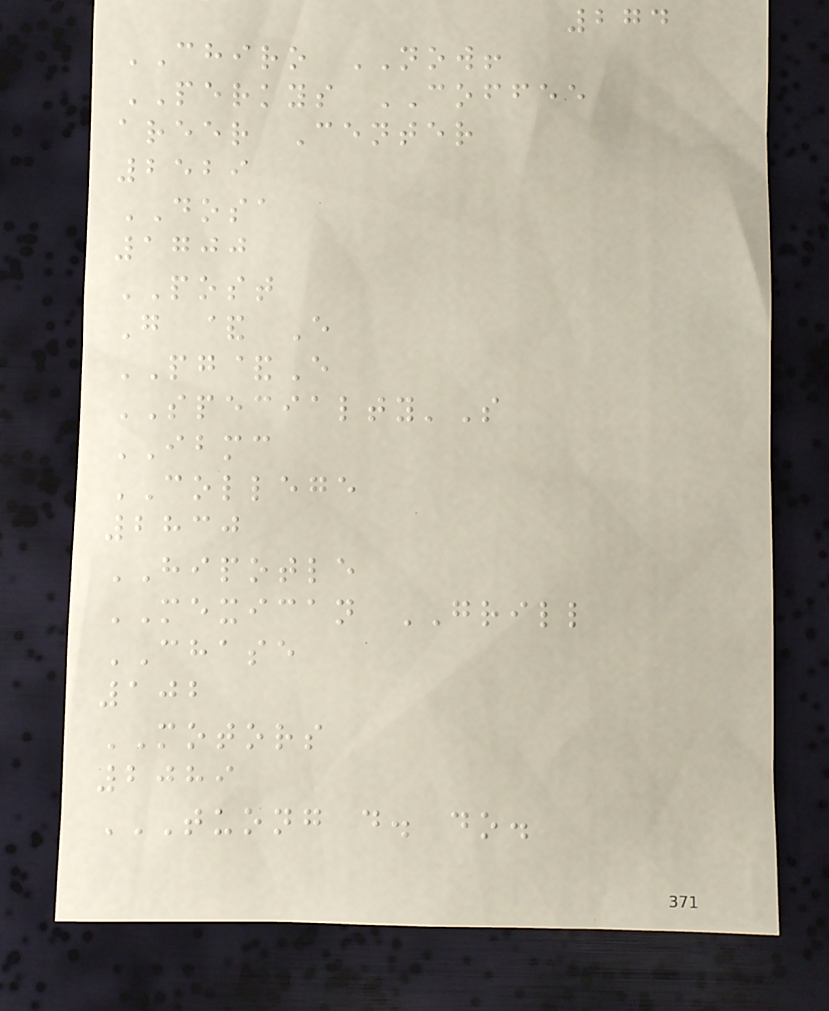274
CHIRO NOW!
PERKYS COFFEE
areer Center
2529
DOSA
1700
POST
G & E
PG&E
SPECIALTY'S
IBMC
COLLEGE
2830
HIPOTLE
MEXICAN GRILL
CHASE
102
MOTORS
2089
TUONG D. DO.
